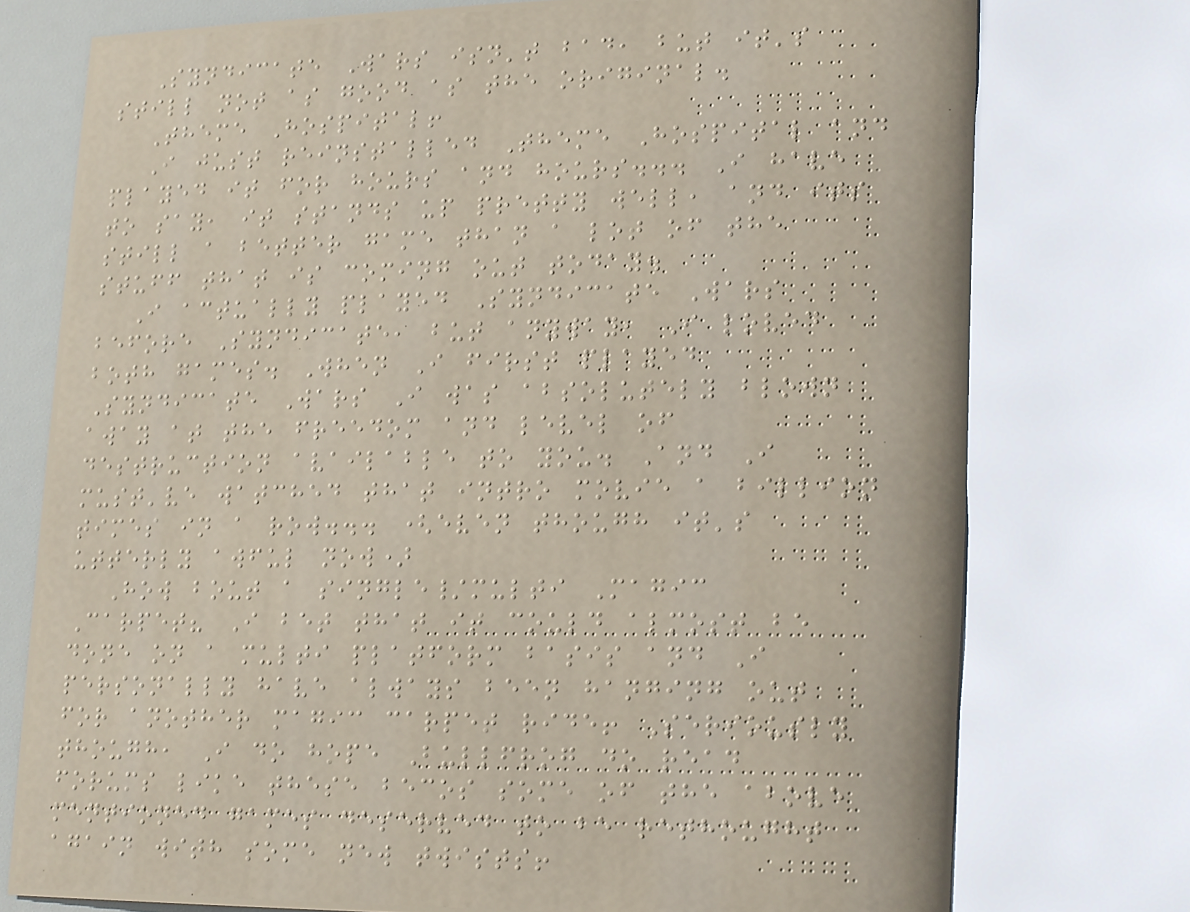Syndicate Wars isn't bad, but it's
still not as good as the original.
Theme Hospital!
I just reinstalled Theme Hospital and
played it for hours and hours... I have
to say, it stands up pretty well, and its
still a better game than a lot of the
stuff that is coming out today.
I actually played Syndicate Wars
before Syndicate, but anyway, I loved
both games. When I first played
Syndicate Wars I was absolutely blown
away at the freedom and level of
destruction available to you. And I
must've watched that intro movie a billion
times in a row... (even though it's
utterly awful now)
How bout a single/multi Magic
Carpet? I bet that it could almost be
done on a multi platform basis and I
personally have always been hanging out
for another magic carpet ride! Seriously
though, I do hope Bullfrog do read
forums like these becos some of the above
mentioned games deserved to be rethought
again with some new twists!
